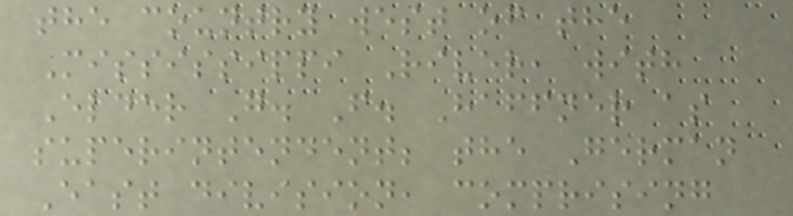the country west of the
Mississippi River, with
Elder G. F. Haffner as
superintendent; the German
East division, comprising
